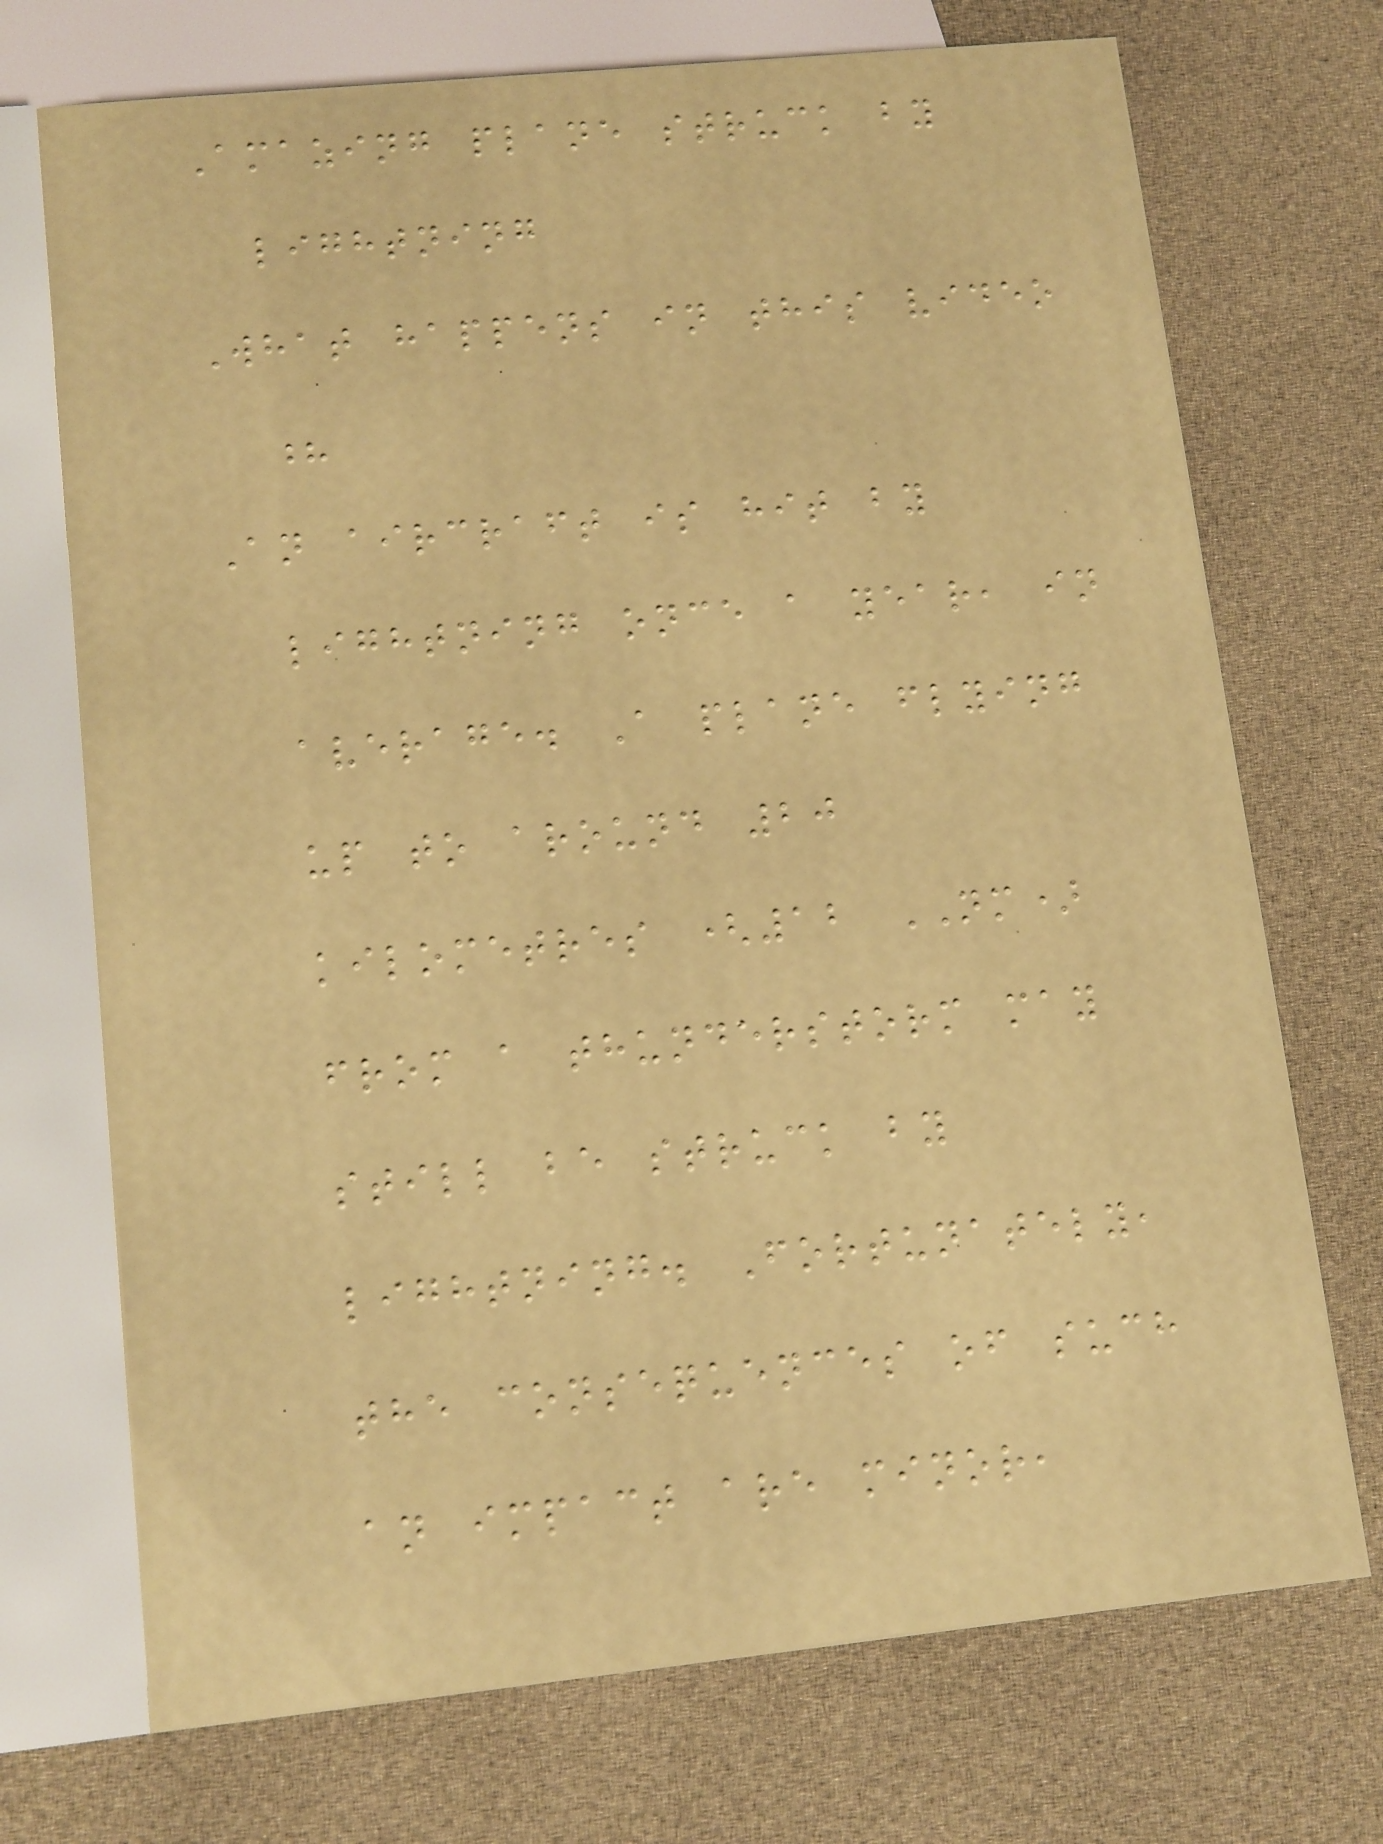Amazing plane struck by
lightning
What happens in this video
?
An aircraft is hit by
lightning once a year, in
average. A plane flying
up to around 20
kilometres (12 NM)
from a thunderstorm may
still be struck by
lightning. Fortunately,
the consequences of such
an impact are minor,
